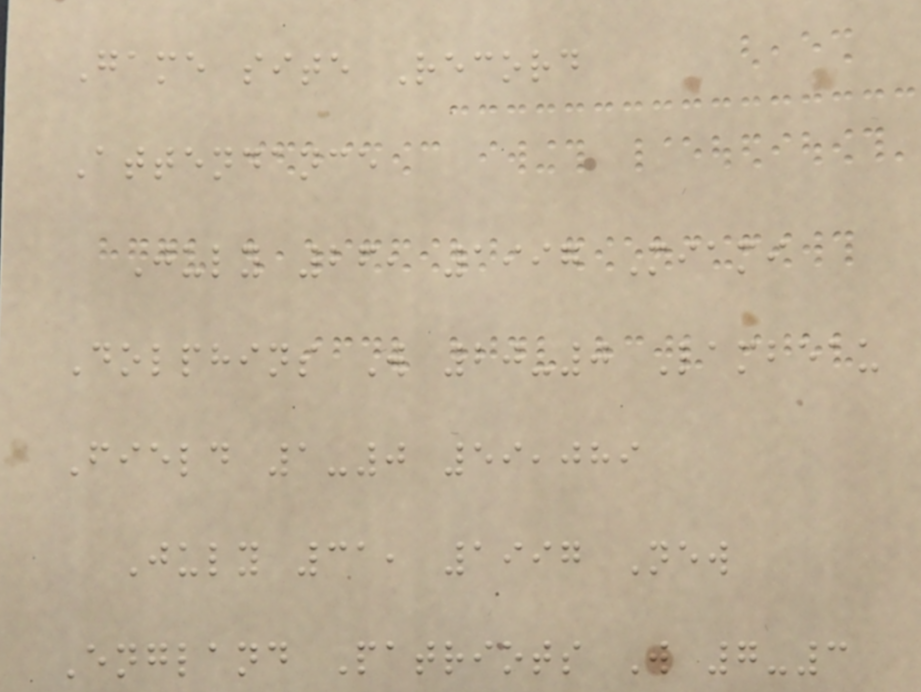Game site Record
Attendance
July 26, 1997 Miami
Dolphins W 20-0 Lambeau
Field 1-0 59,089
July 31, 1997 New
England Patriots W 7-3
